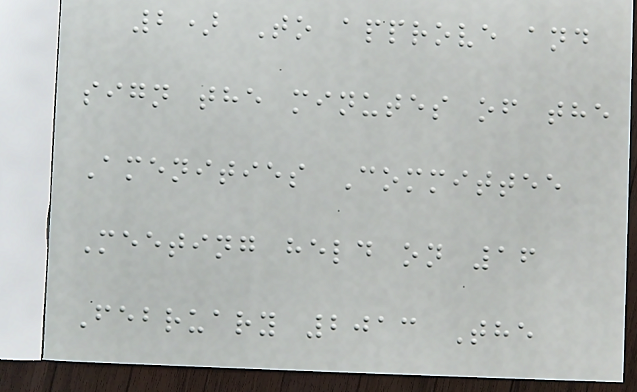2) To approve and
sign the minutes of the
Amenities Committee
Meeting held on 16
February 2013 The
